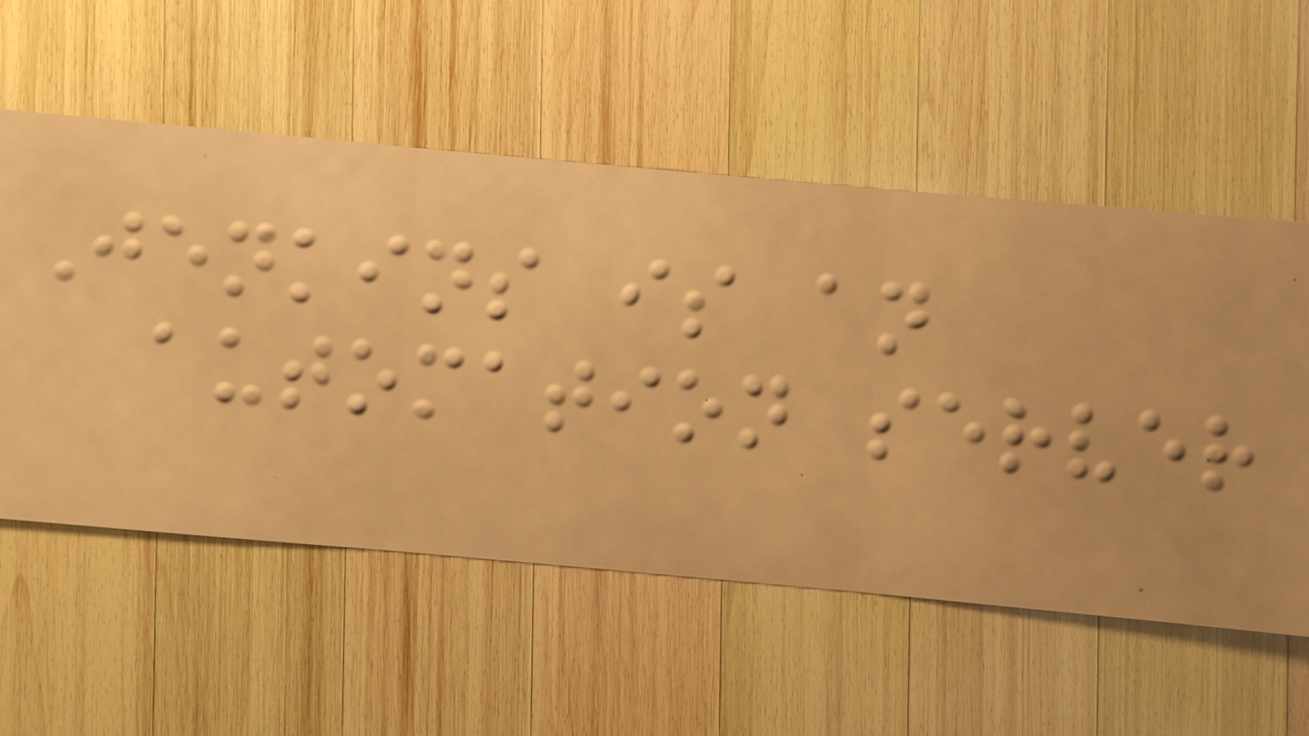Jenkins is an
automation server
